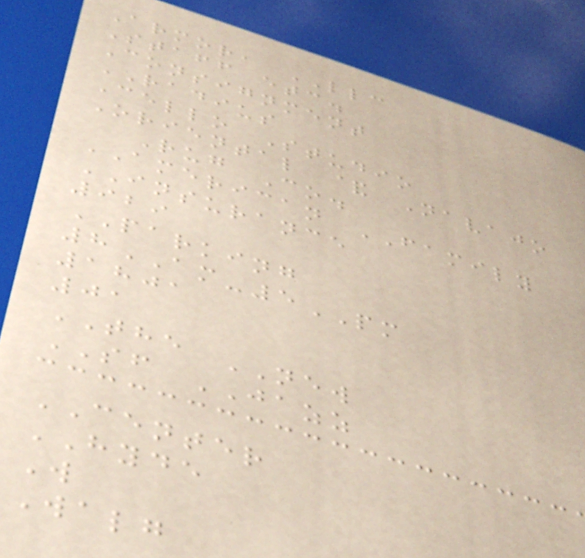Armor, LLC
Staff etc.
Consignment
RADIUS
Cello Studio
Oriental & Navajo
Rug Co.
AMERICAN FAMILY
INSURANCE
929
PARKING
8AM-5PM
1801
01
THE NEW
SF JAZZ
CENTER
HYDE
W
Walg
